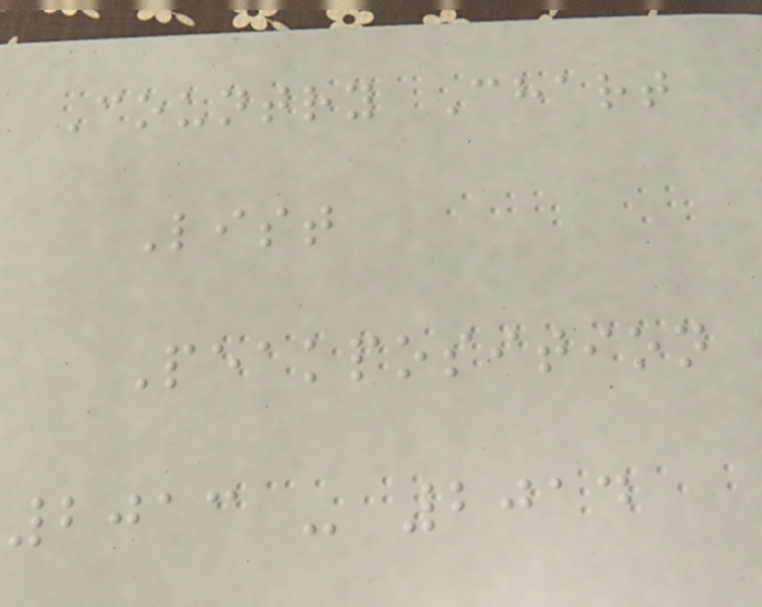Country Chart
List
Peakposition
2013 - 2014
